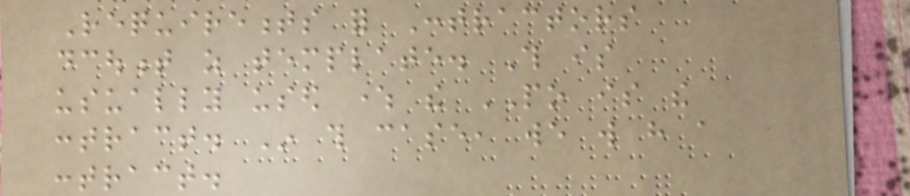Requirements for Contractors
dcoument as template. This is
usually used where the PO is the
contract. In this case, we will have a
contract.
